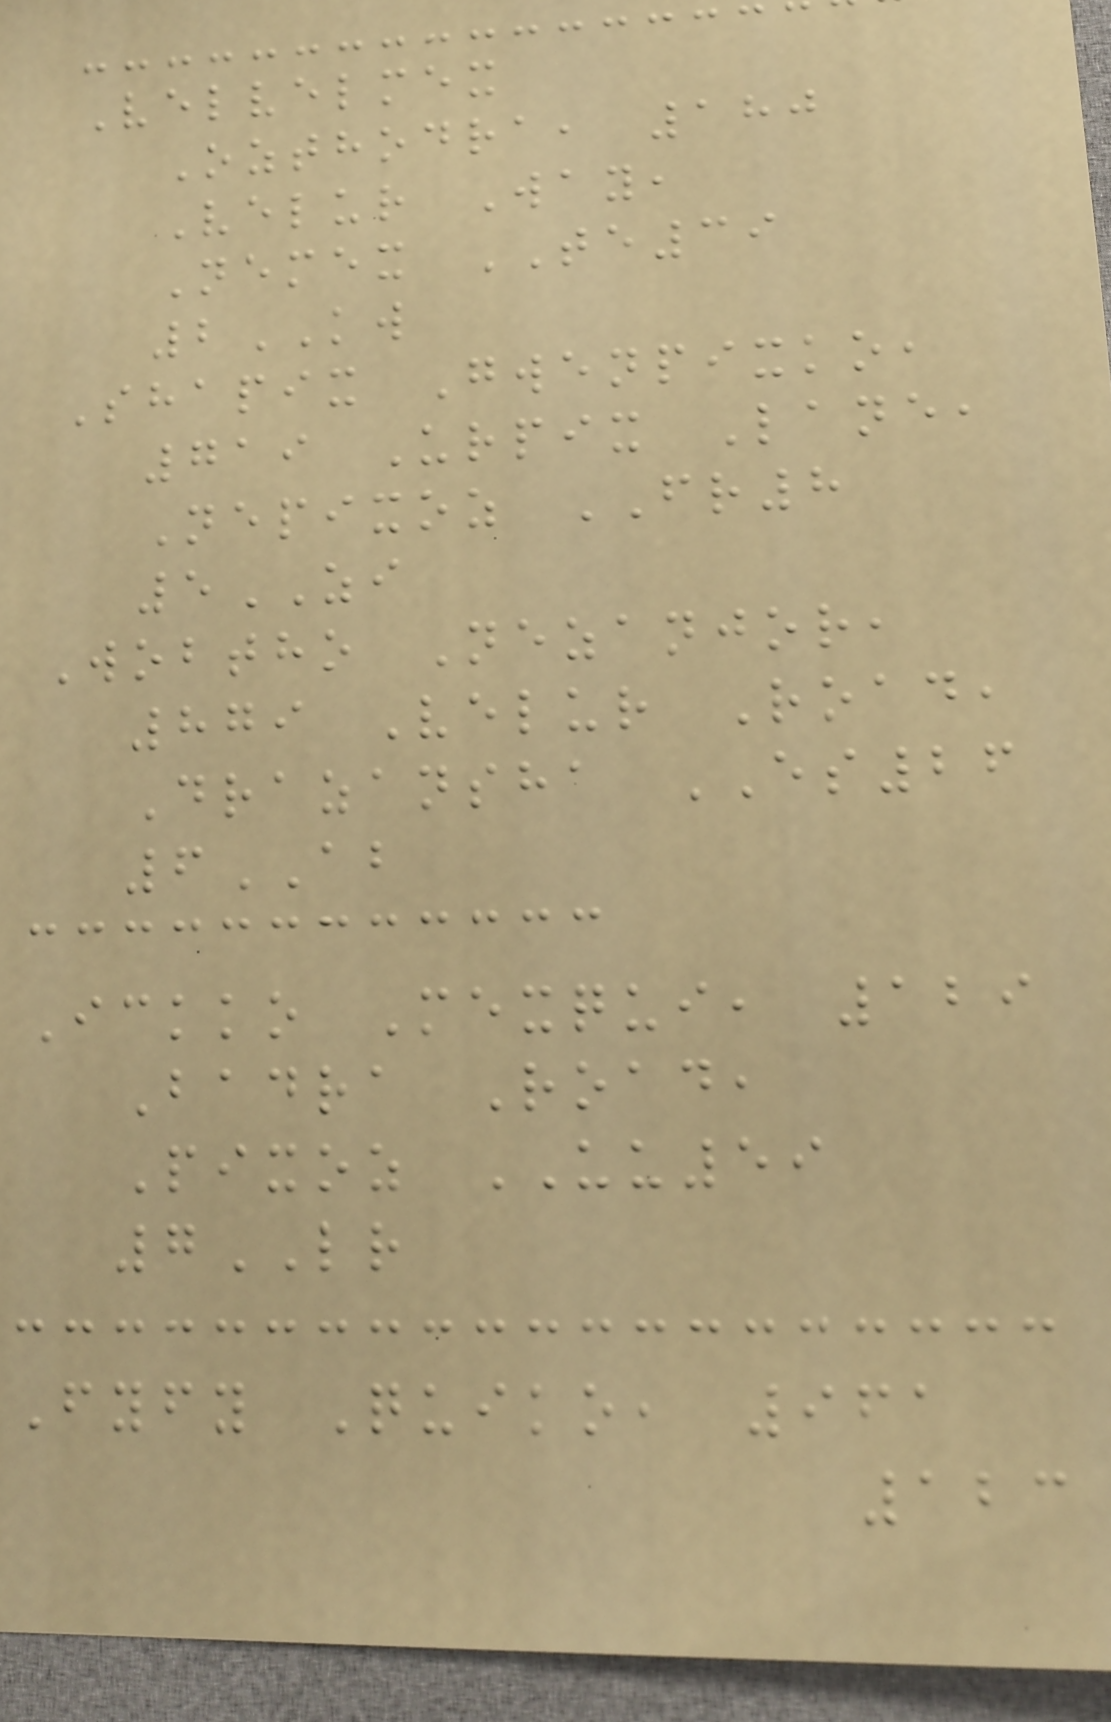Velvelmex
Ozthodra, 180
Velur Way,
Nemex TE39
2KW
Shapix Gwenpixko,
719 Urpix Lane,
Nepixoz FR8
5ZI
Wobtho Nezanjor,
879 Velur Road,
Drazansha ES26
6AB
Ickko Mexqui, 129
Badra Road,
Pixoz UU59
7LR
Fyfy Quiko, 961
123
